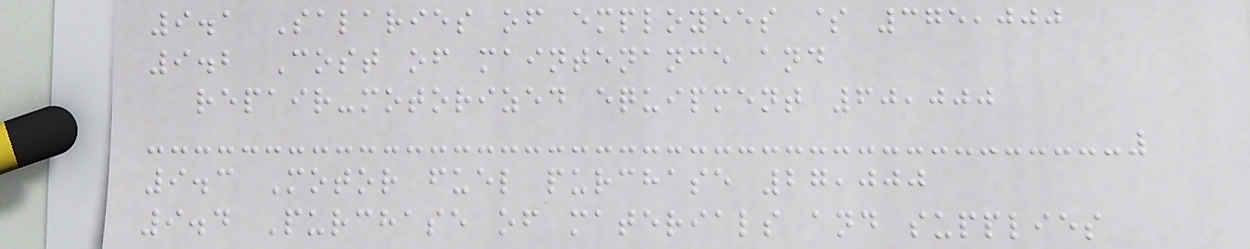9.1 Salaries of employees $ 375,000
9.2 Cost of maintenance and
repair-motorized equipment 60,000
9.3 Motor fuel purchase 27,000
9.4 Purchase of materials and supplies
